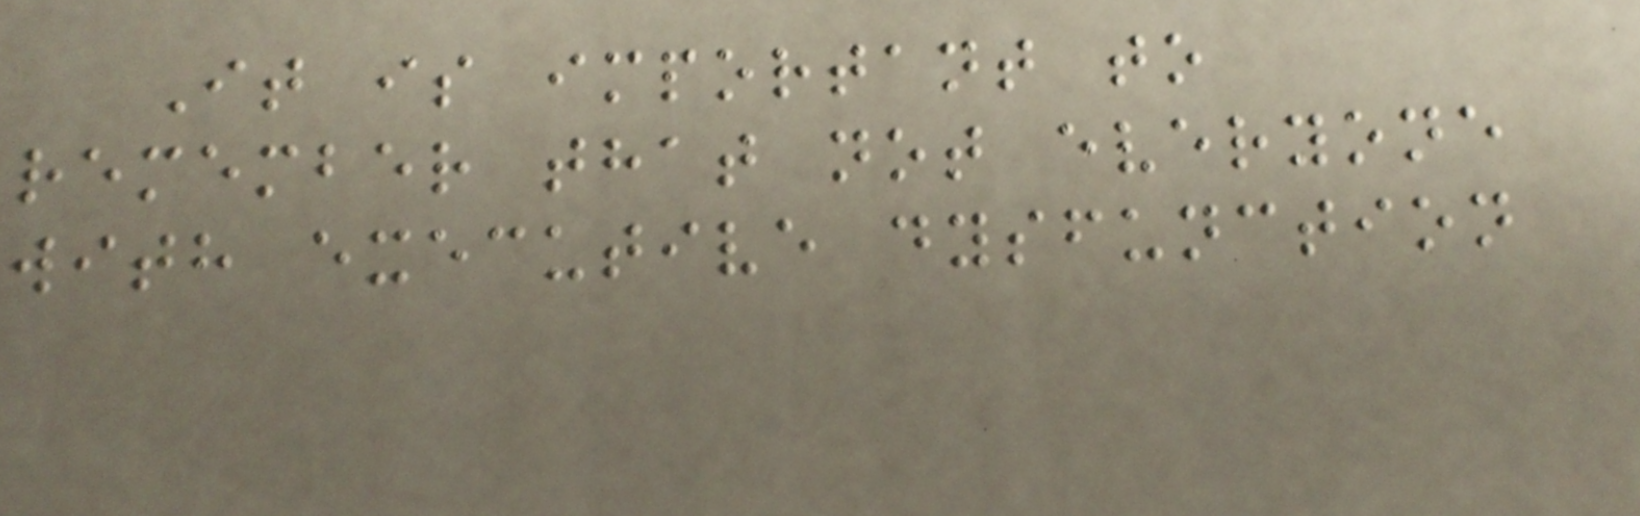It is important to
remember that not everyone
with executive dysfunction
